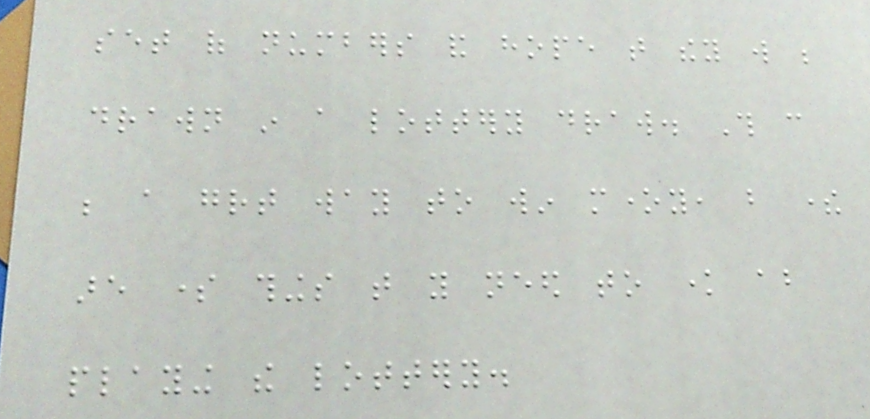set of numbers and hope that they will be
drawn in a lottery draw. This can
be a great way to win money, but there
are some things that you need to know about
playing the lottery.
